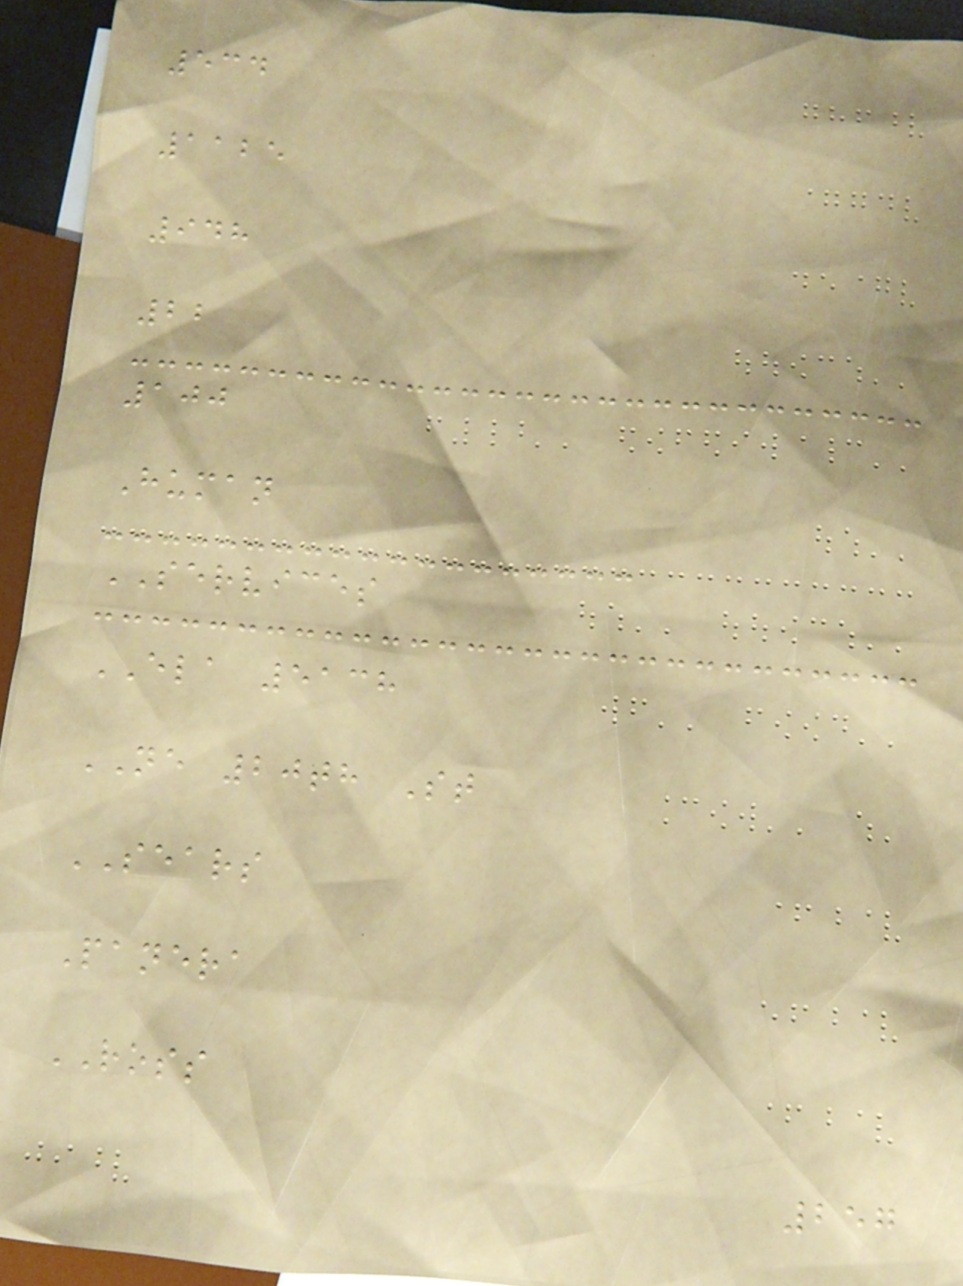534
1125
948
22
100
Human
SERVICES
ELA 5138
NE 20th St
SEARS
Panera
ROSS
257
